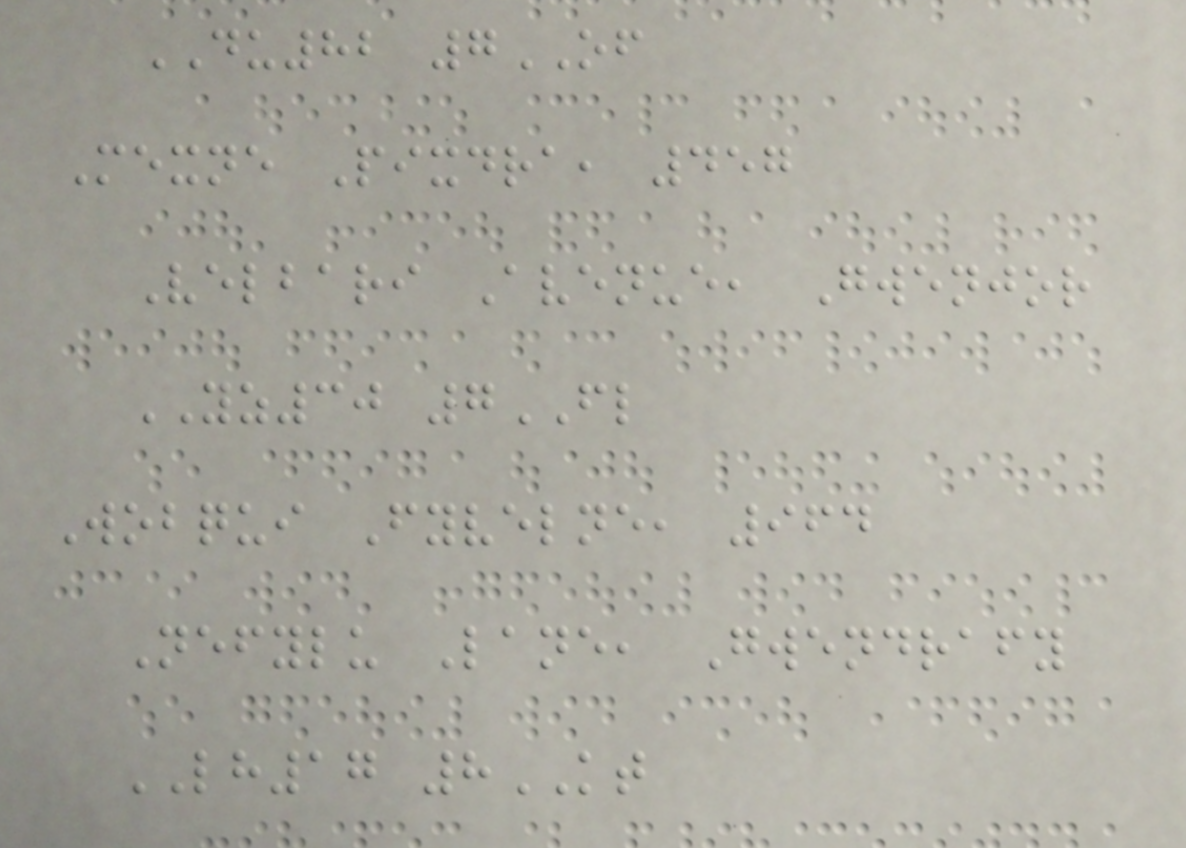DU82 7OF
Mexne Pixdra, 457
Velbari Avenue, Gwenjor
YZ30 7FL
Wobqui Fyvelne, 964
Nefylu Lane, Gwendrafy
LH17 8KT
